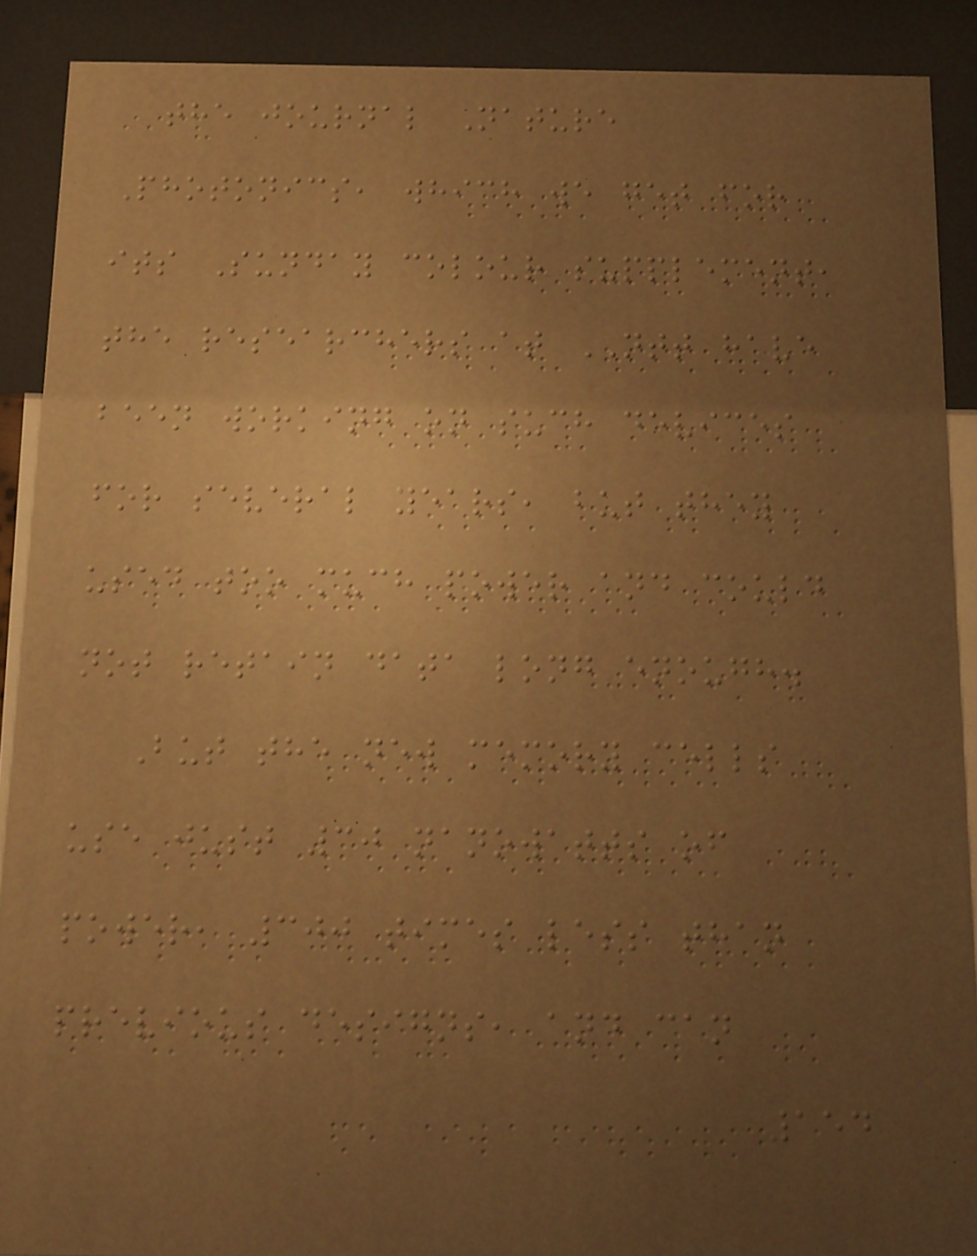the journal Nature
Photonics, which we get for
its Sunday colour supplement,
the researchers at NTT have
been working on such devices
for several years, but they
used too much power and could
not retain data long enough.
But the new memory cells
use just 30 nanowatts of
power, 300 times less than
previous designs, and can
154
